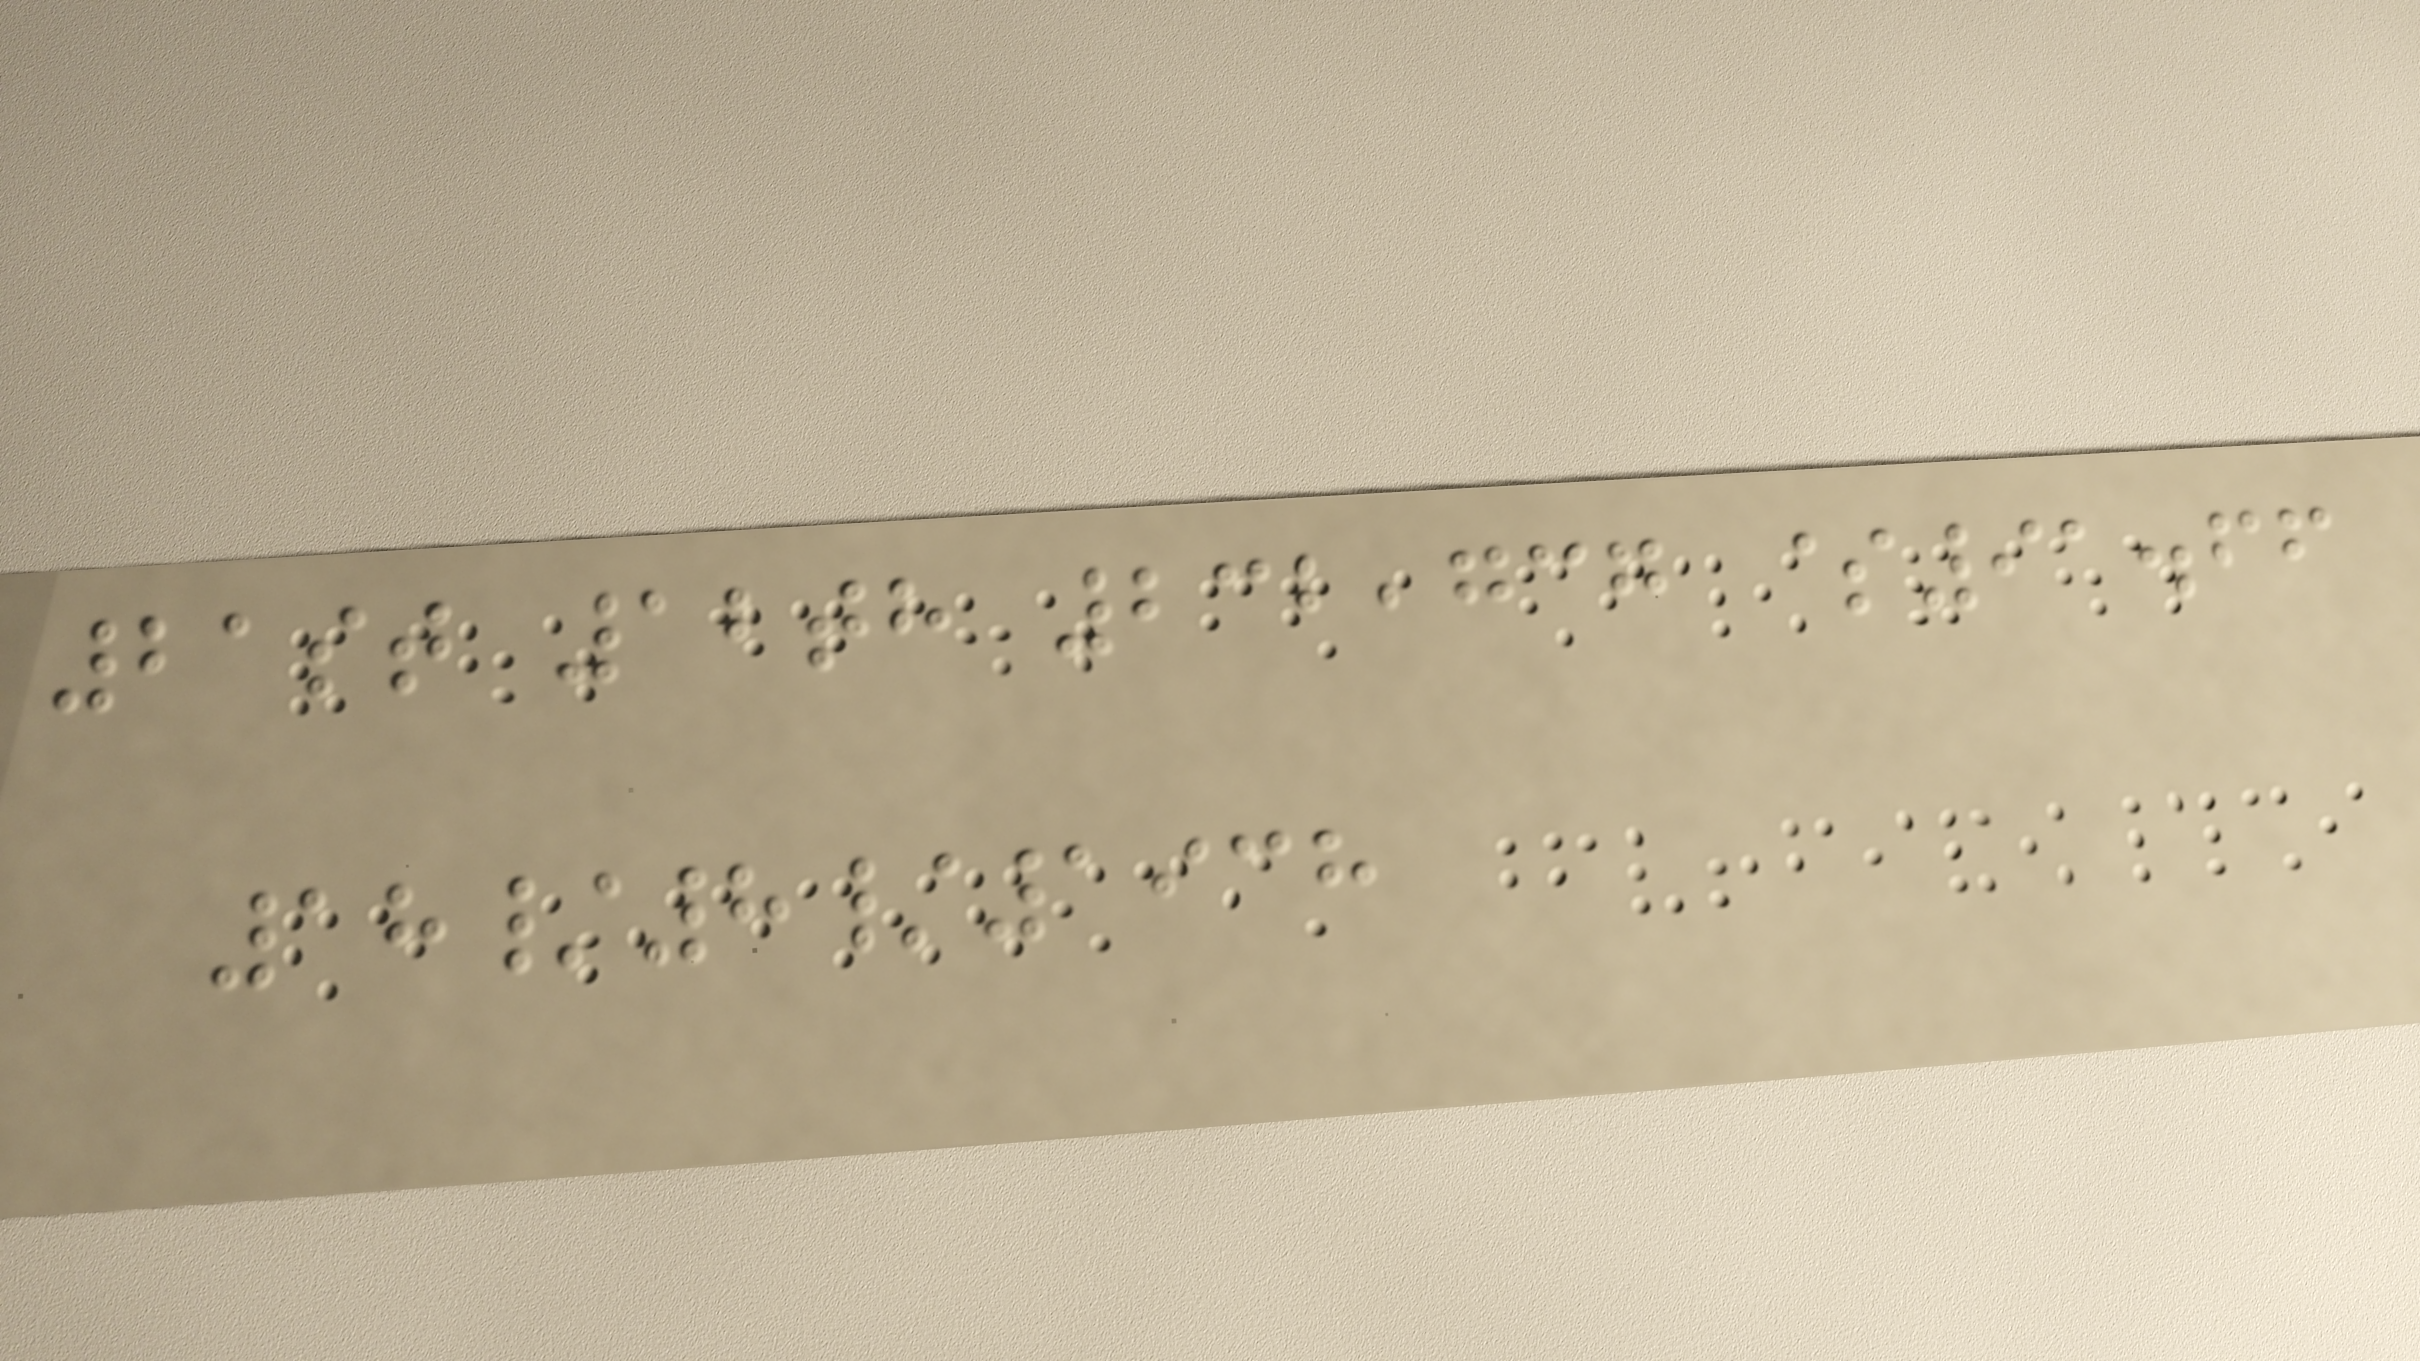21st 12th 232,737 $91.66
18/8/1938
